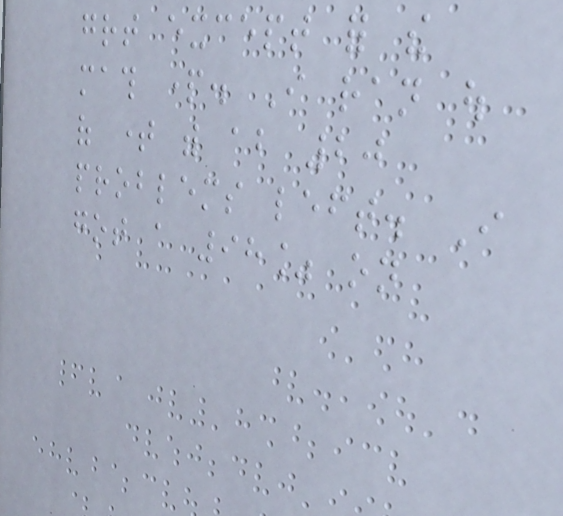great except for the
math part. I ran out
of time with about 20
problems left. I
got a 98% on
